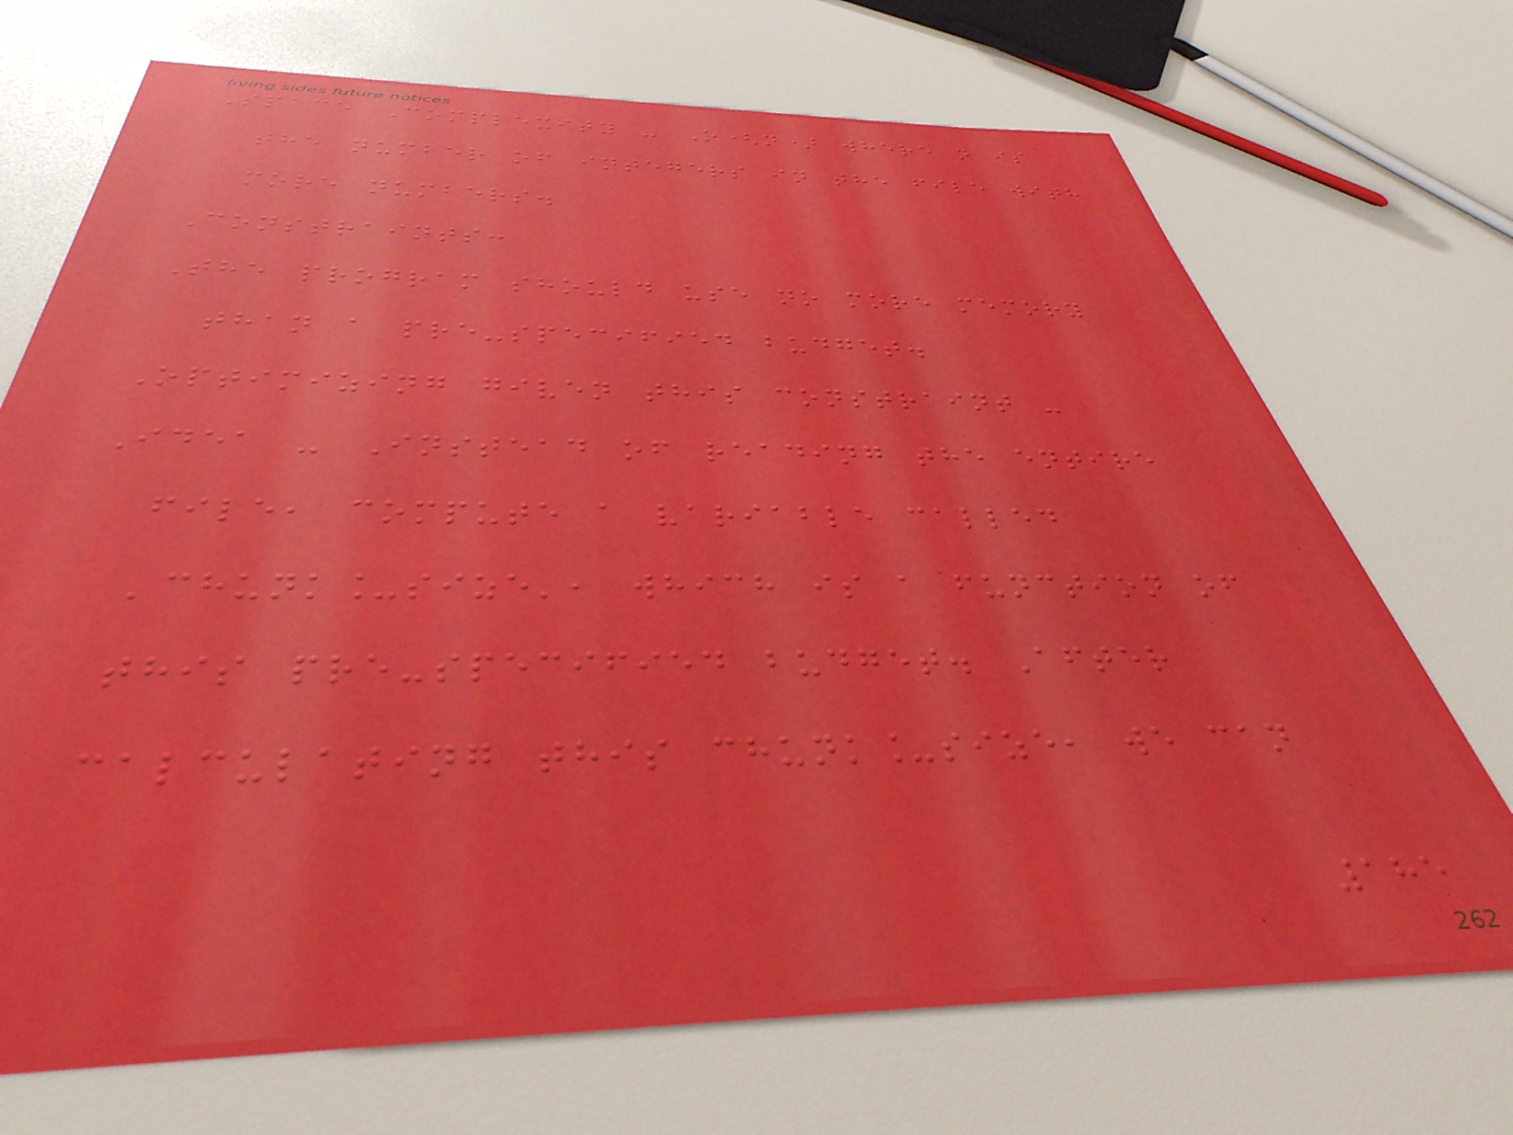Space Complexity - O(n) where n is
the number of integers in the file with
more numbers.
Constraints:
The program should use no more memory
than a pre-specified budget.
Optimizing given this constraint -
Idea - Instead of reading the entire
file, compute a variable called
'chunk_size', which is a function of
this pre-specified budget. After
calculating this chunk_size, we can
185
